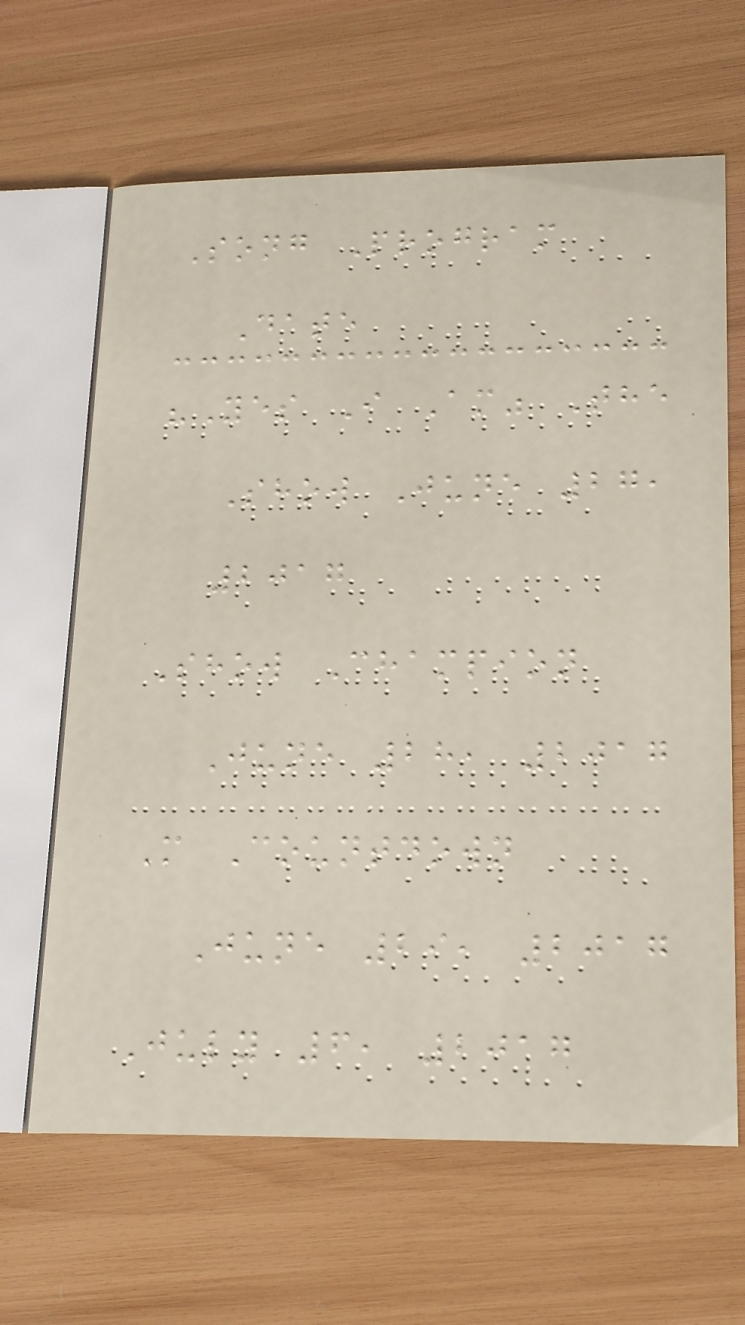Song Program
Date
"Yes I Am" The
Show June 27,
2017
Show Champion
June 28, 2017
M Countdown
June 29, 2017
July 6, 2017
